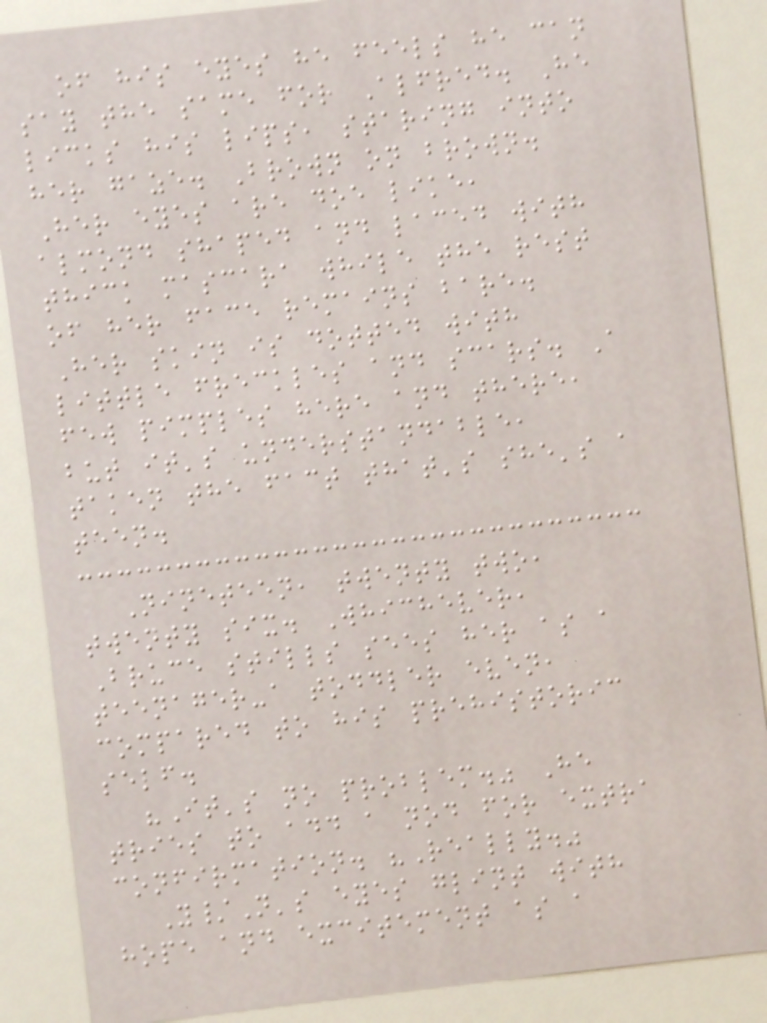of his eyes he feels he can
say the same for Alfred. He
licks his lips, staring into
her gaze. Brown on brown.
Her eyes are doe like,
almond shaped and laced with
thick mascara while the rest
of her face remains bare.
Her skin is dotted with
little freckles and scars. A
few pimples here and there,
but it's understandable,
taken the fact that's she's a
teen.
Nineteen, twenty two,
twenty six. Whichever,
Bruce stills sees her as a
teenager-a toddler even,
compared to his prehistoric
self.
"It's no problem." He
tries to add a nod for extra
confirmation. "Really."
Y/N's eyes glint with
hope and excitement as a
